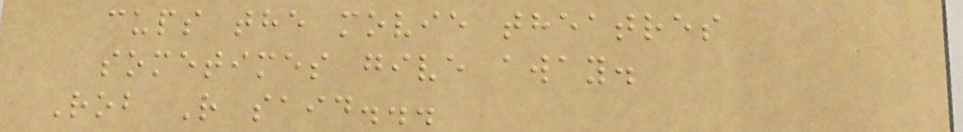cups the movie theatres
sometimes give away.
Rob R said...
